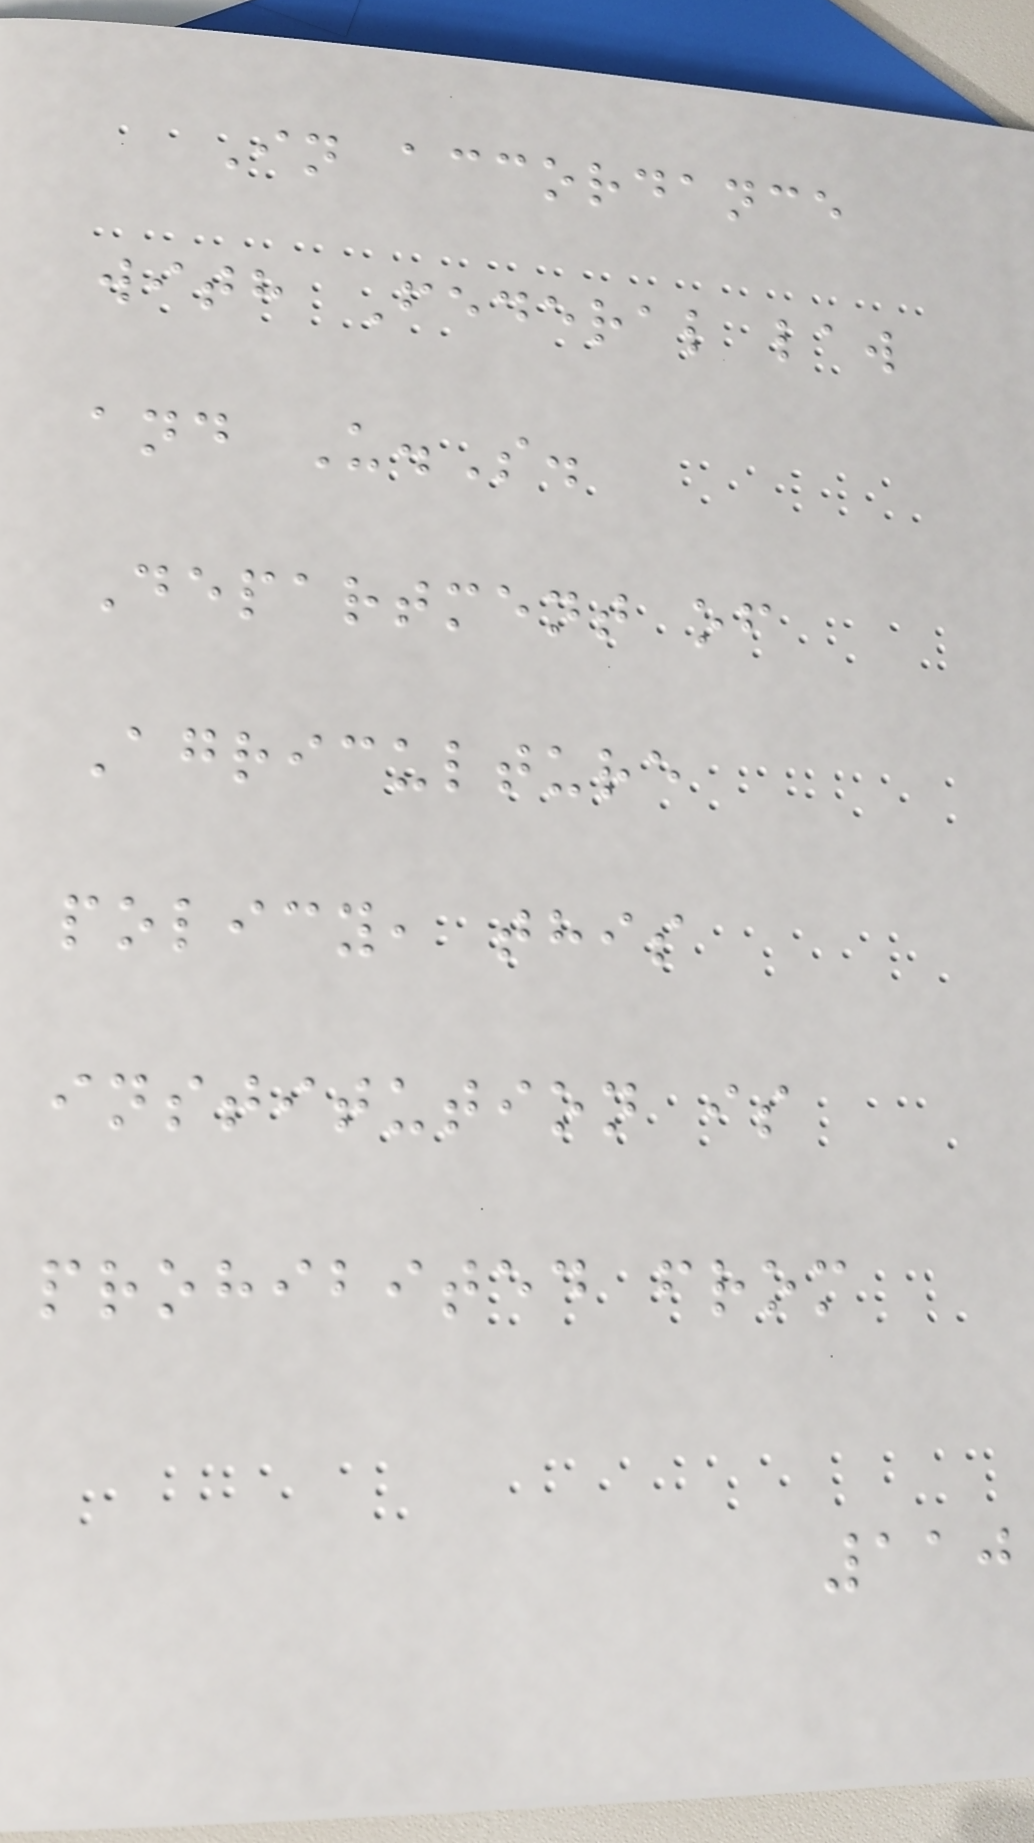In accordance
with Federal law
and U.S.
Department of
Agriculture
policy, this
institution is
prohibited from
110
